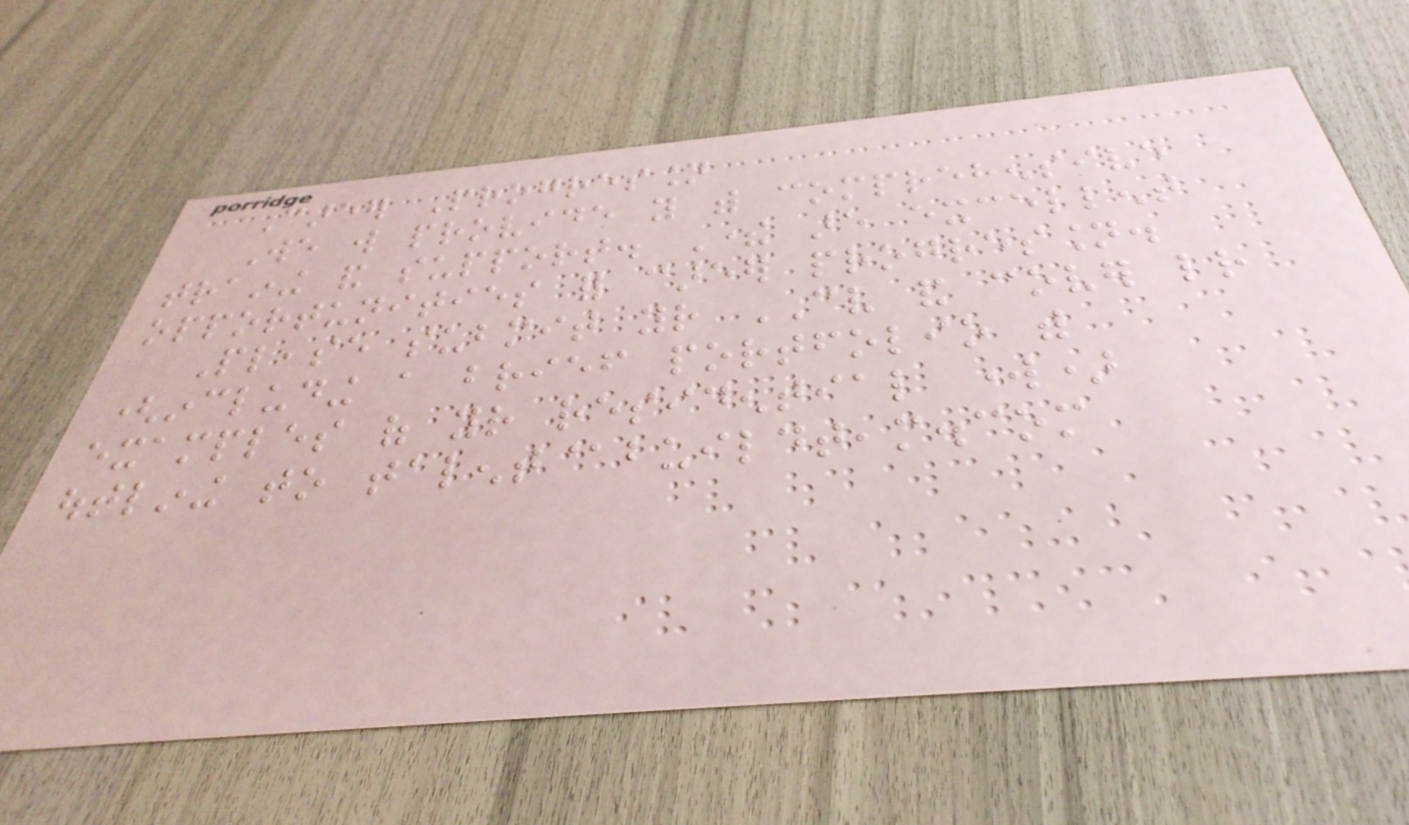Career Progression
We will provide you with comprehensive
training and support. There are excellent
opportunities for career progression.
Please submit your CV and cover letter
(including a brief portfolio with
examples of your residential work)
outlining to talent@buildteam.com
